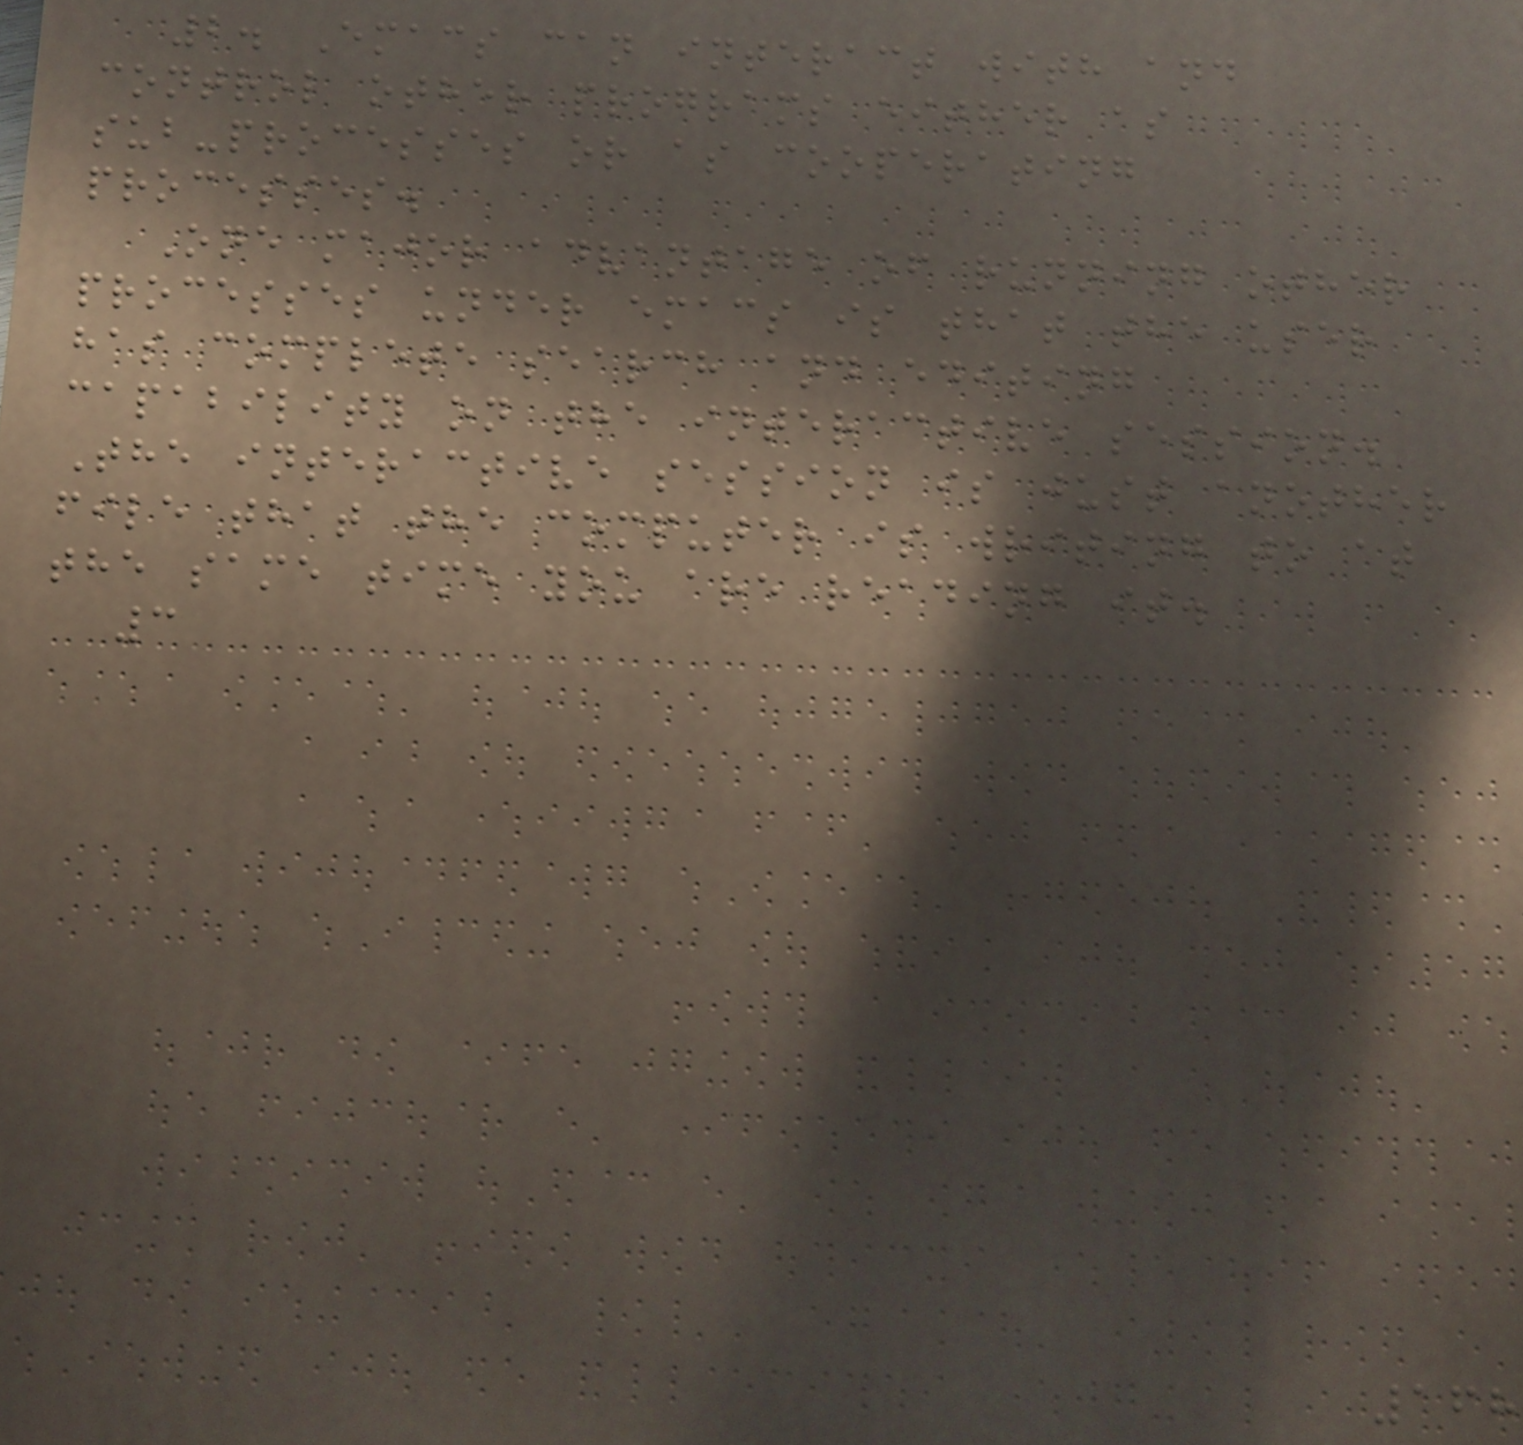2. Emacs can interact with and
control other programs either as
sub-processes or as cooperating
processes.
One major advantage of running other
processes under emacs is that the user
has complete search and editing
capability on the interactive session.
The interactive session is just another
file that the computer is writing to at
the same time you are reading it.
3
168
